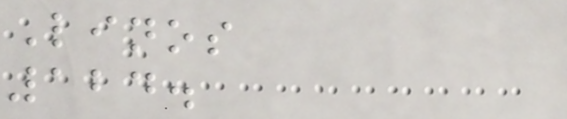Linos
124.
